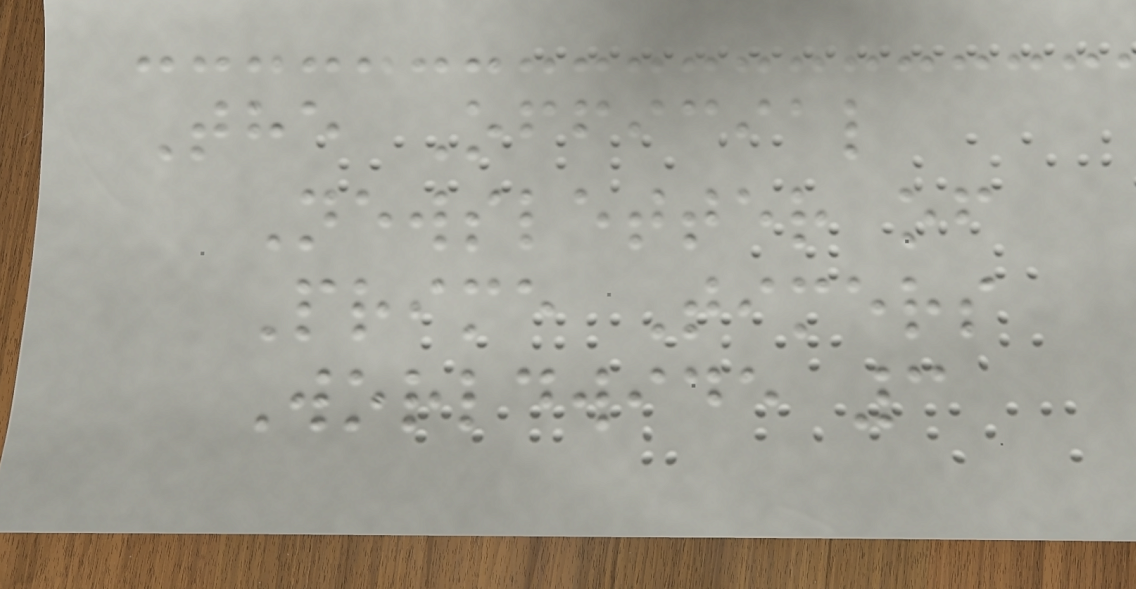The Official
Newsletter of
Prime Timers
Worldwide 3
